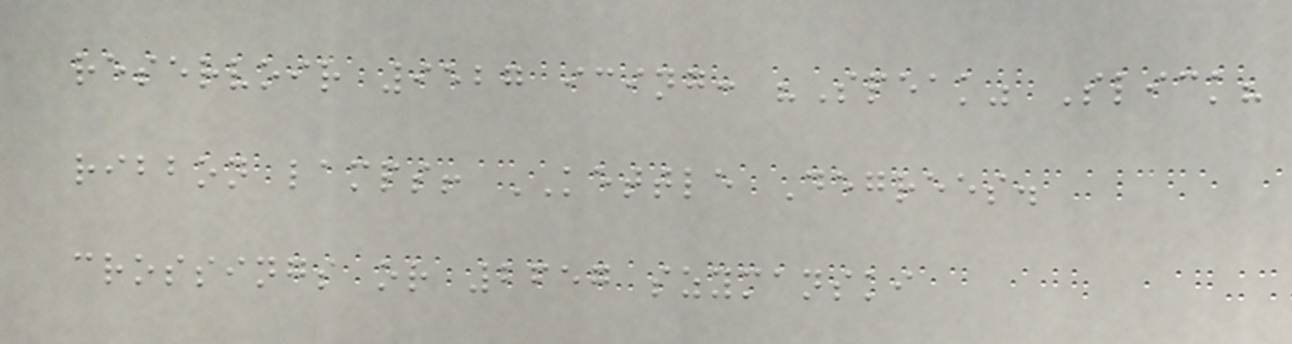reservoir 9527 icing: "Speak" Slick?
ribbon lamps! KETTLE Degrees.
crossings or 2657 szymanski
